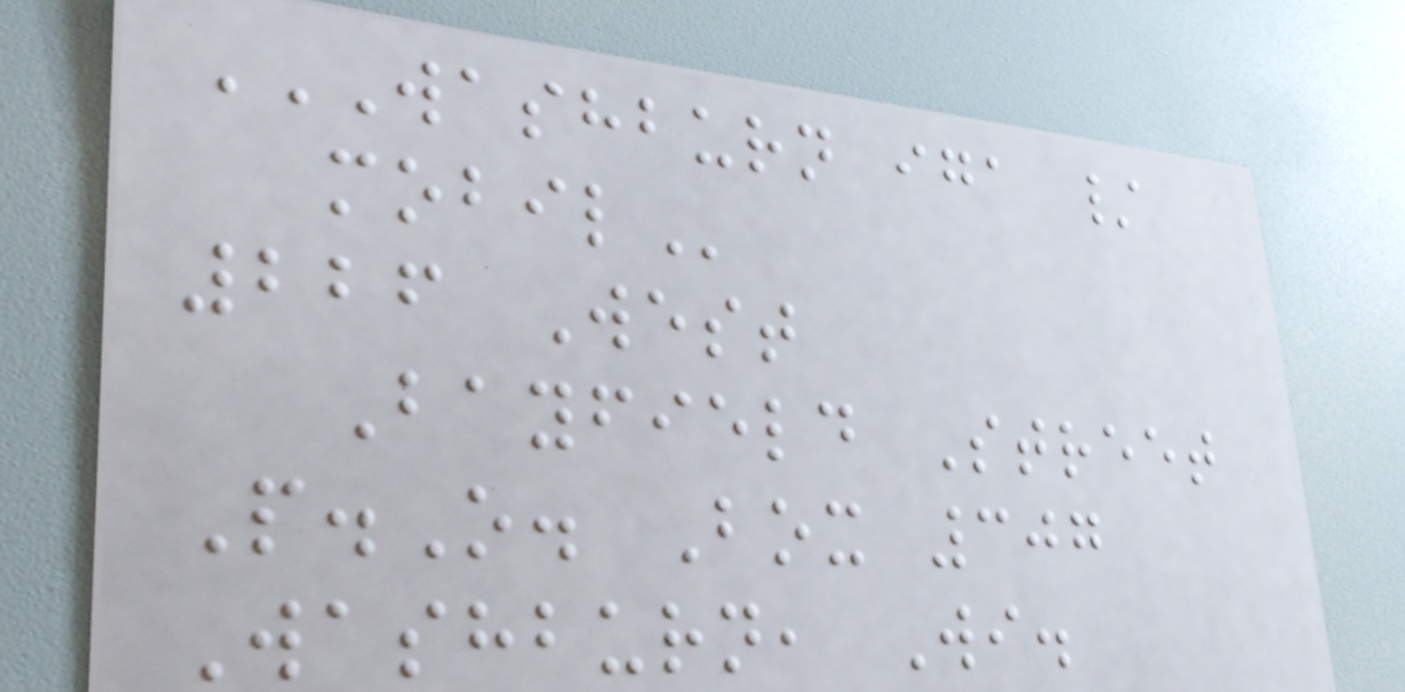WASHBURN IGA /
MOBIL
226 West
Bayfield Street
P.O. Box 307
Washburn, Wi.
